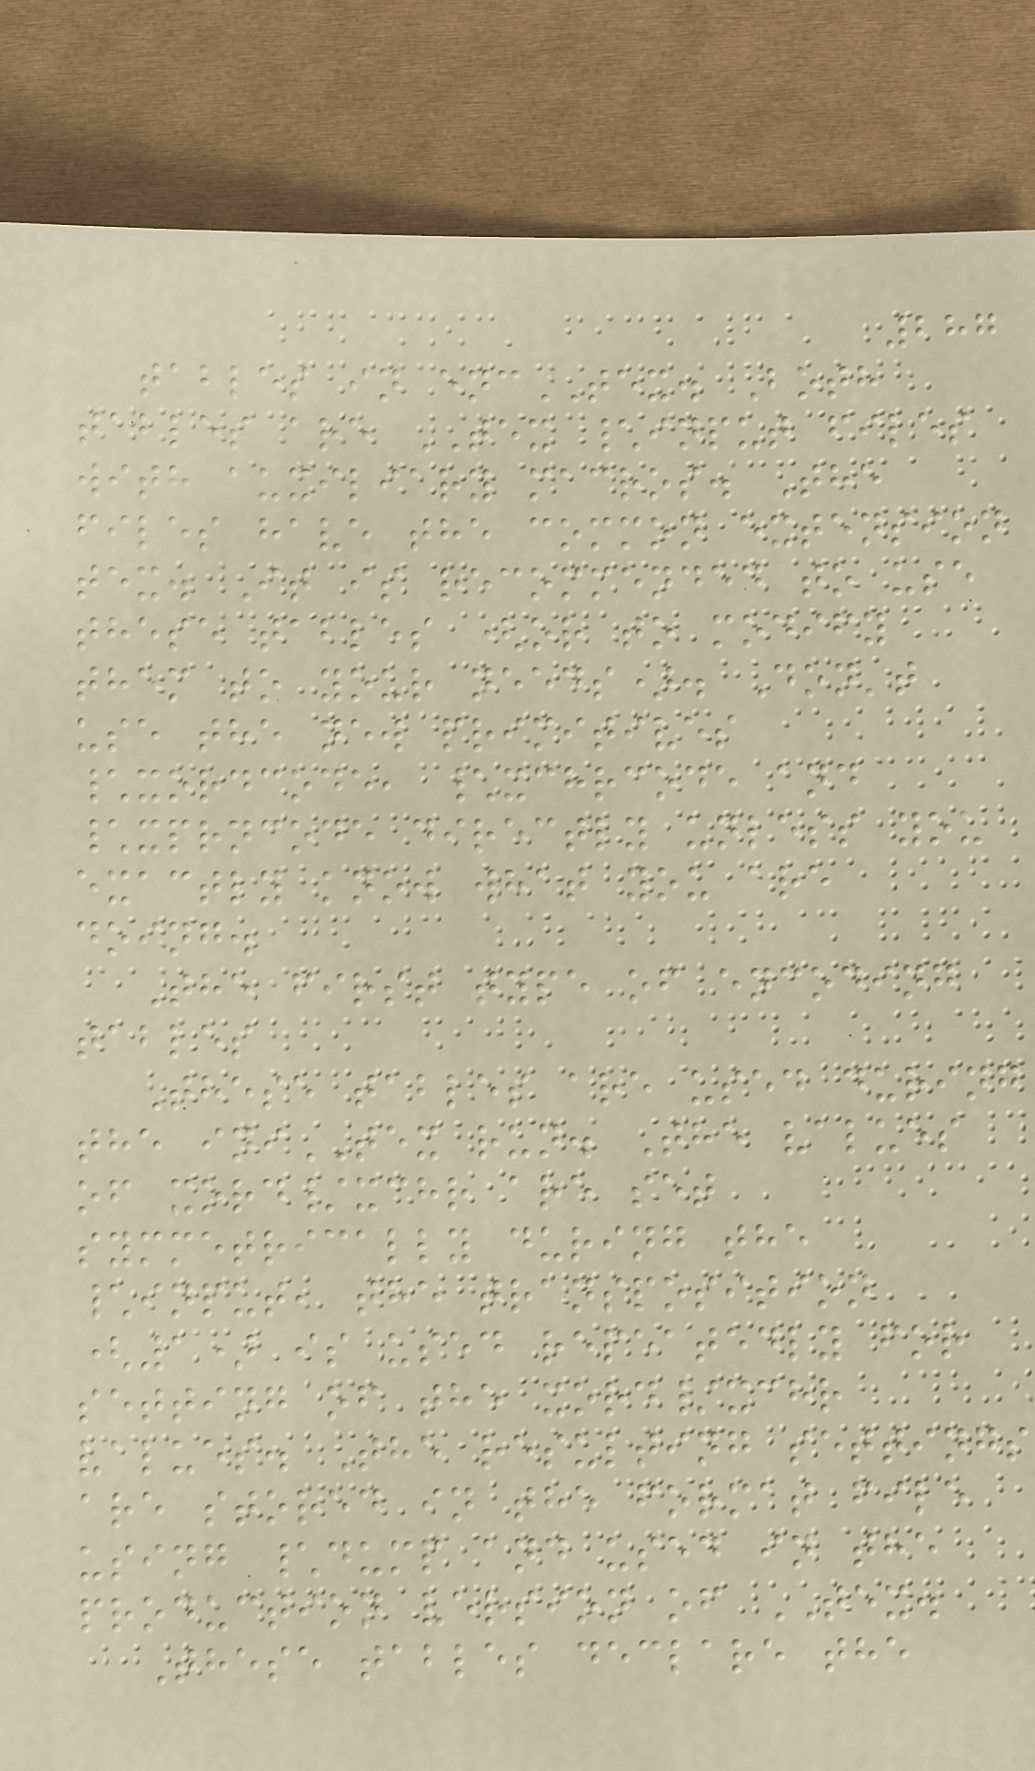287
tables in encTEX. Both
tables are TEX \input files
with auxiliary macros. The
files have the common extension
tex. It is recommended to use
these tables (or to modify
them to your needs). Don't
use the new primitives
\xordcode, \xchrcode and
\xprncode directly unless you
exactly know what you are
doing.
The first type of encoding
tables
These tables are used during
the iniTEX run. The values
of xord/xchr are set
symmetrically during the
\input, the transposition
(1) is used repeatedly for
setting of the xord/xchr
values. The resulting settings
are stored in the format file
using \dump and used in the
production version of TEX.
These tables declare the
